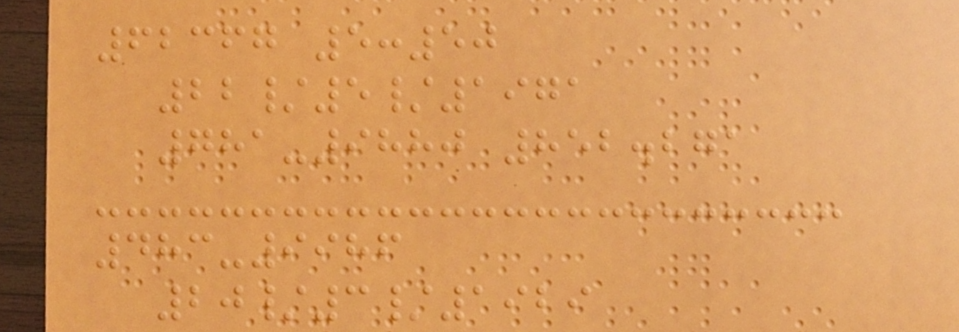62367 5:50
22/5/1971
781-9880 852.271
483-9986
20/3/1929
